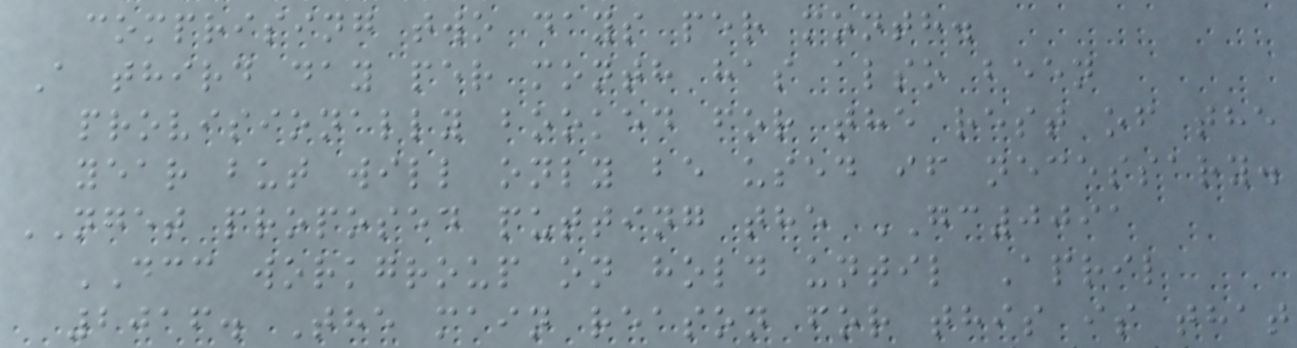comprising two days per month.
A third day per month has also been
provisionally booked for the rest of the
year but will only be used if necessary.
NGET proposed putting the GC0091
DCC workgroup on hold until April
2016. The main reason for this is that
